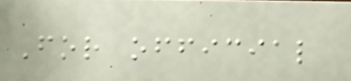For official
